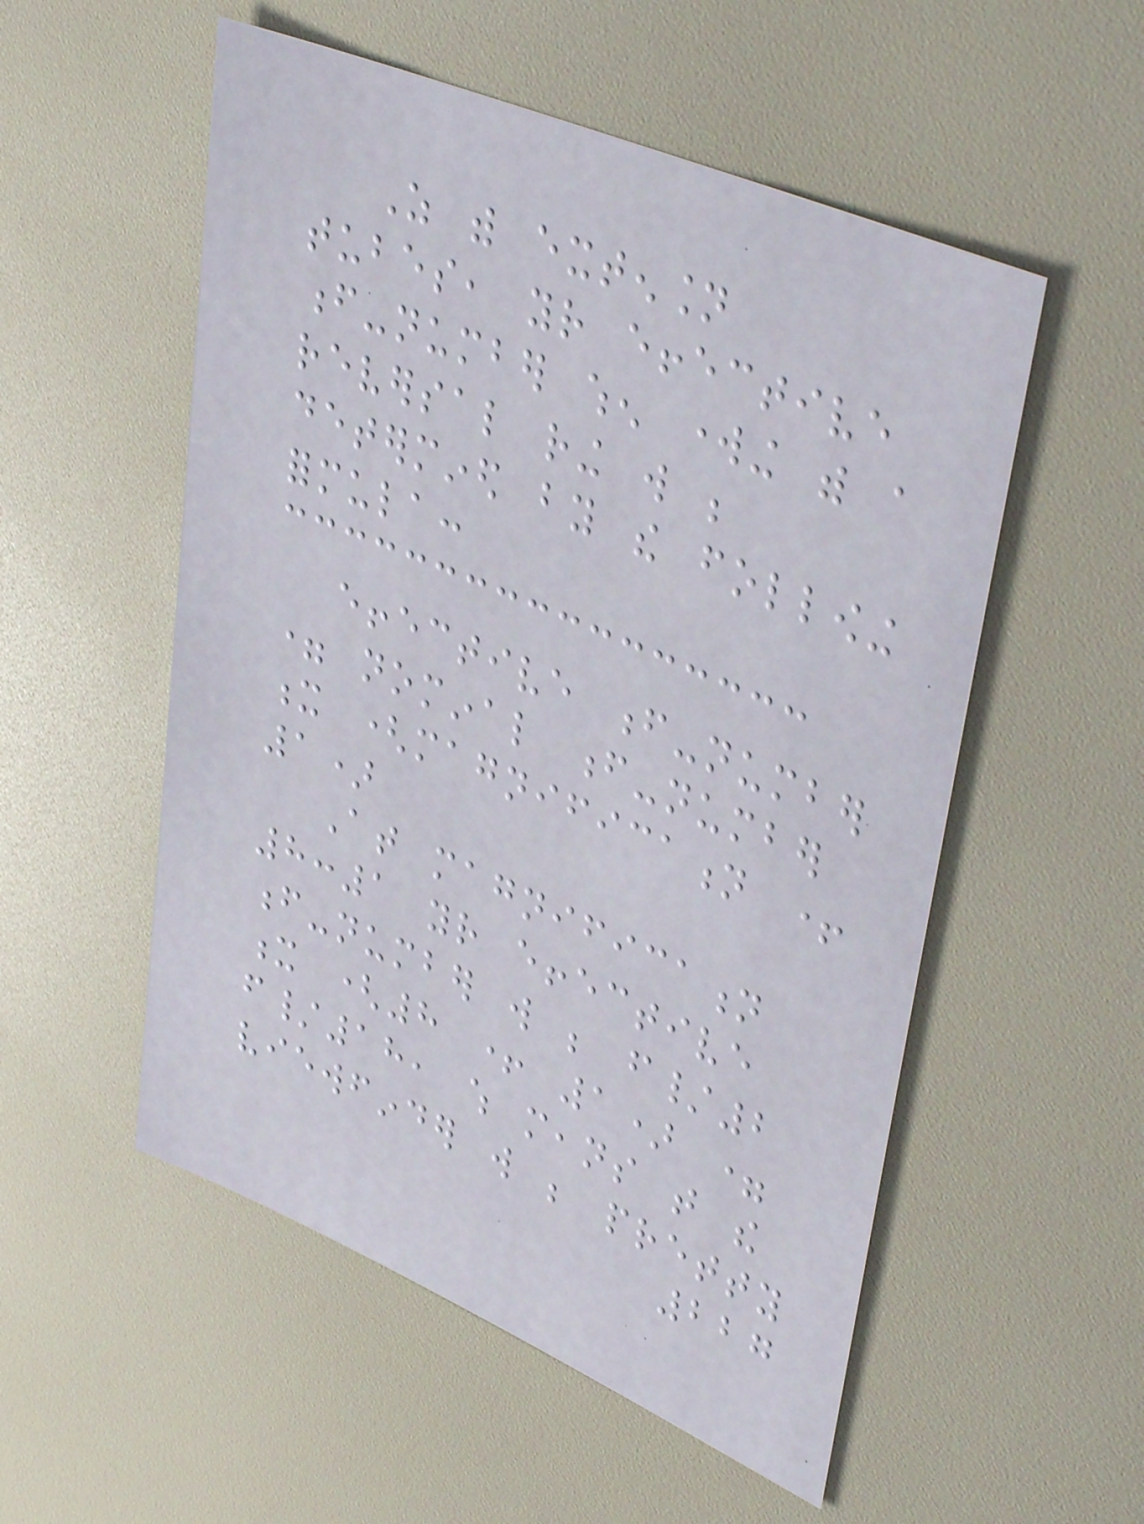As with extension
tubes, your effective
f-number when working with a
reversal ring will be
determined by the following
formula:
effective f-number
= nominal f-number
x (magnification +
1)
At magnification
8:1 your effective
f-number will be f/2
x (8 + 1) =
f/18, which means that the
viewfinder will be pretty
227
